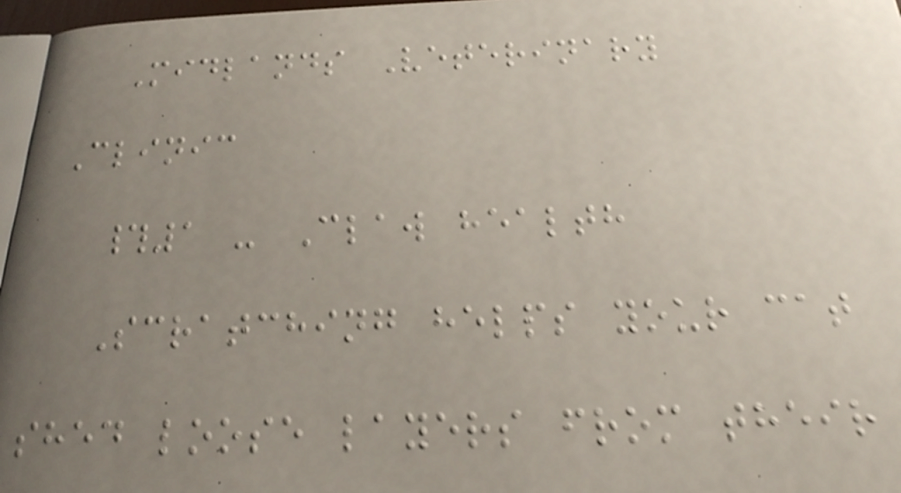Midlands Veterinary
Clinic
#1 - Claw health
Scratching helps your cat
shed loose layers from their
